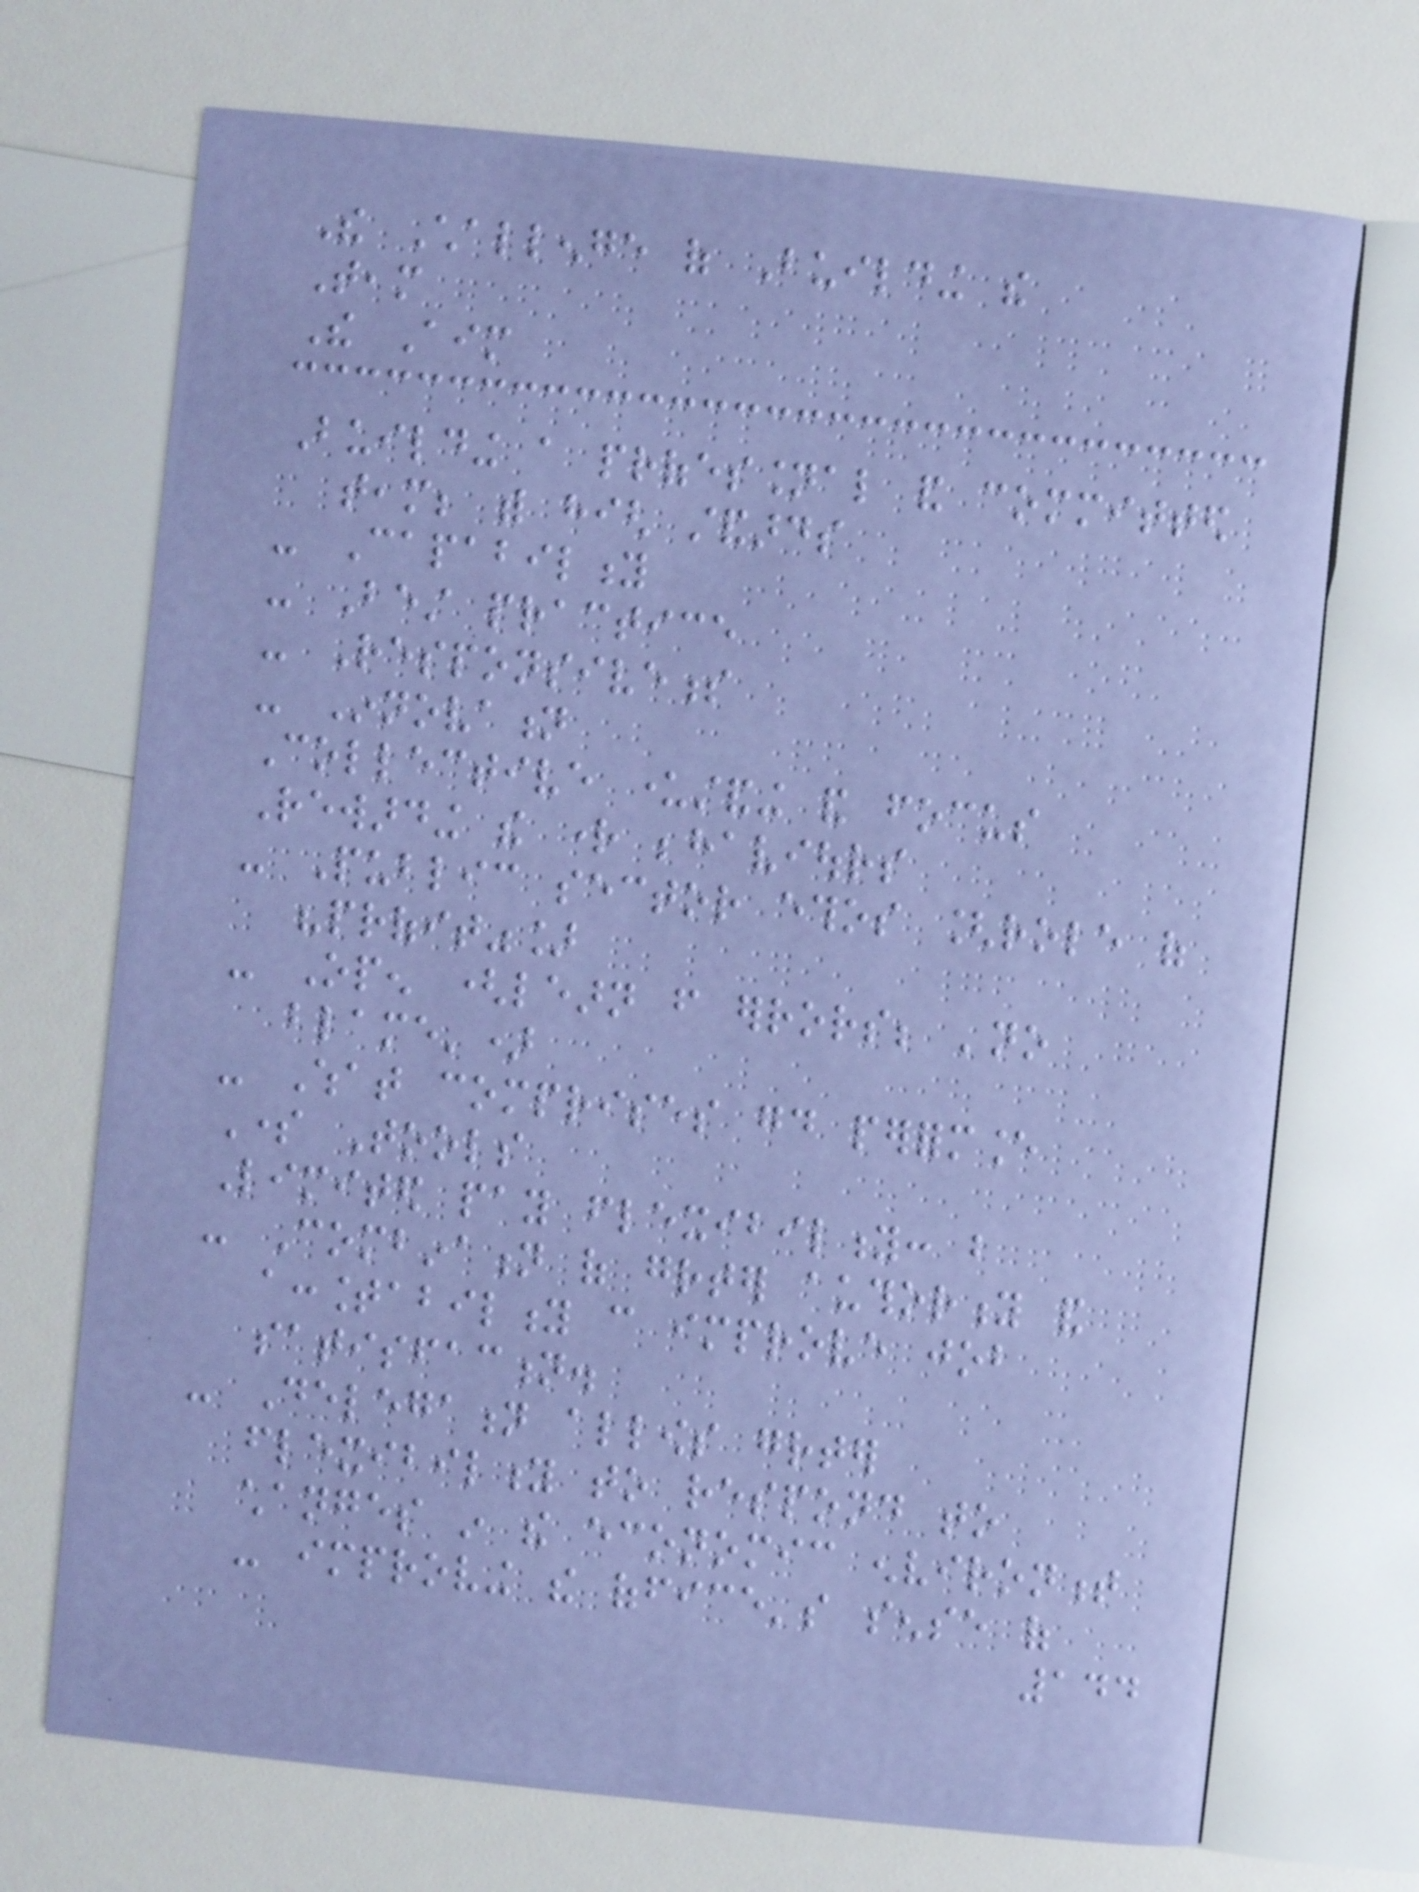The Challenge of Building the
Team
The Aim
Building a professional and committed
team; with high standards
- Capability
- Best practice
- Responsiveness
- Innovation
Collective understanding and focus
Rewarding the right behaviours
- Public sector ethos [role of
"profit"]
- Open (learn from errors; 'no
blame')
- What comprises good performance
Some Tools
Limited pay flexibility: but
- Combination of greater authority and
accountability can improve job
satisfaction.
- Delegation allows greater
flexibility to respond to
changes in the economic environment
- improving the office's sense of
144
